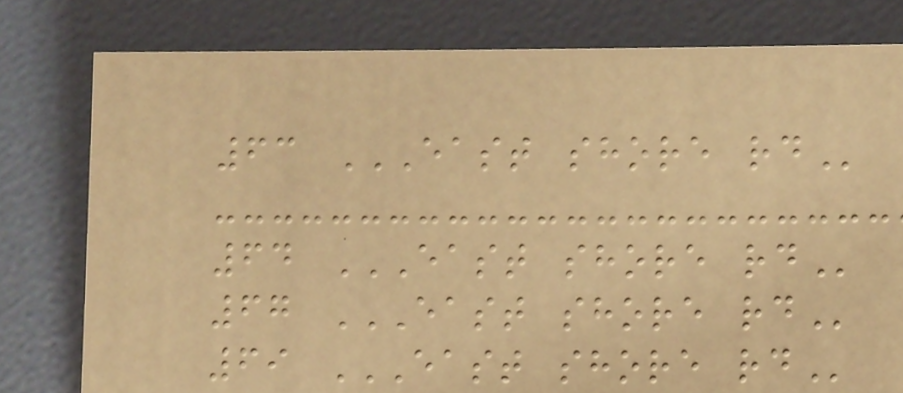63 EAST SHORE RD
64 EAST SHORE RD
67 EAST SHORE RD
69 EAST SHORE RD
